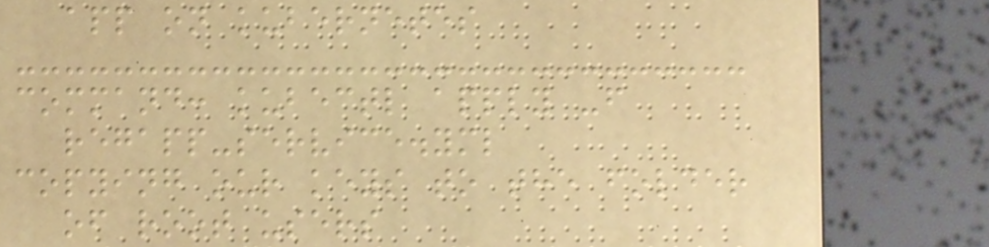app on kubernetes
command: kubectl apply -f
regapp-service.yml
copying our keys to the folder
of root users
